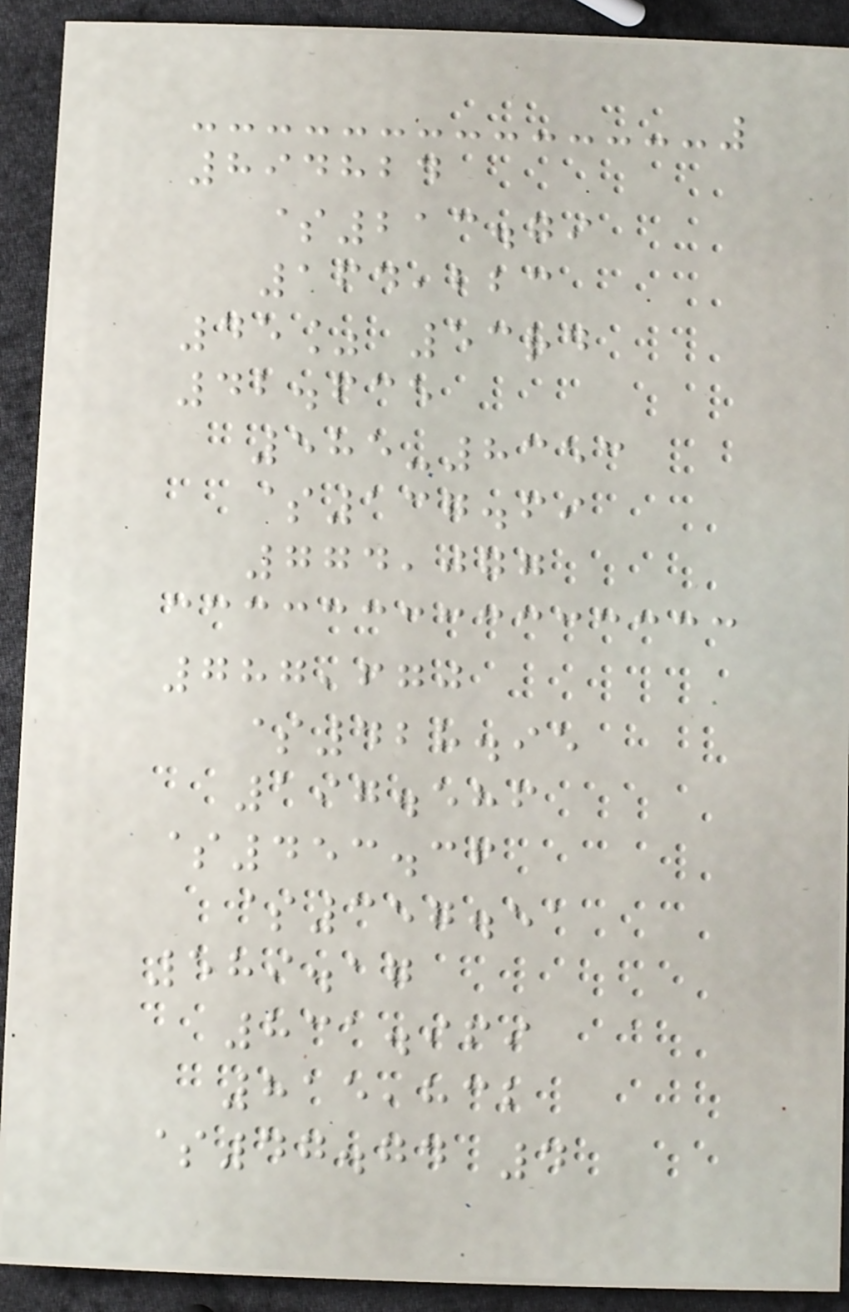894824
$213.79
164,223
45% 53rd
42.635
585-8353
$137.69
774,077
787,670
$428.95
197.586
$453.36
$357.51
589.17
831.969
815,832
$47.74 4
